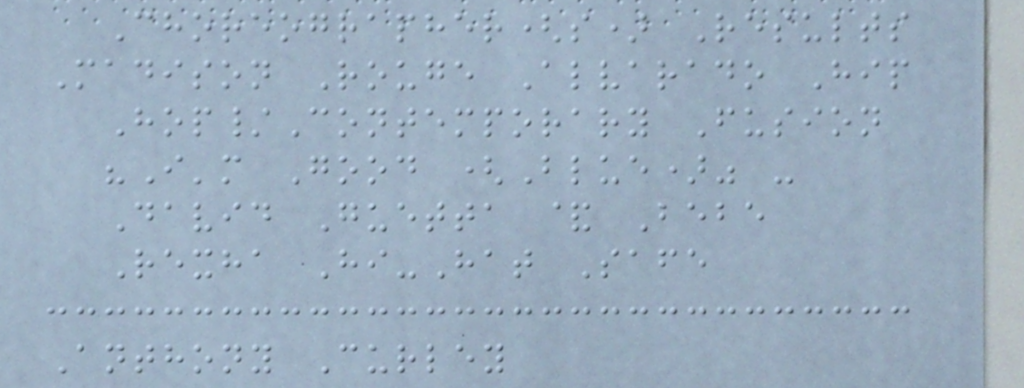Choreographer(s) Results
Madison Rouge Alvarado Hip
Hop/Contemporary Fusion
"I'm Good (Blue)" -
David Guetta & Bebe
Rexha Hi-Hat Safe
Anthony Curley
